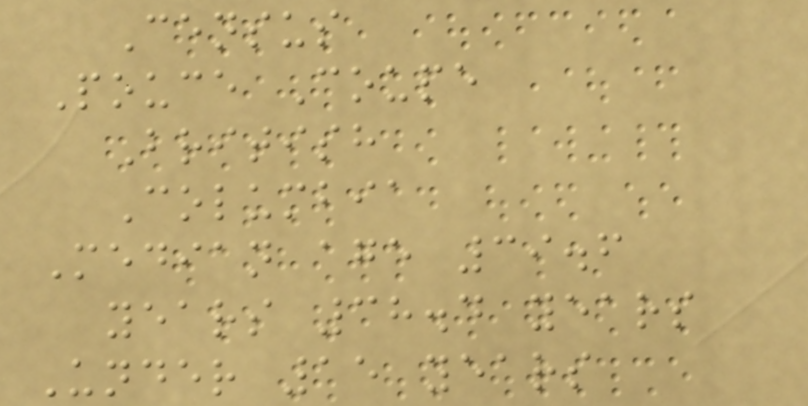Census
Pouce Coupe
British
Columbia
Median age 39.6
years 38.4 years
Under 15 years
